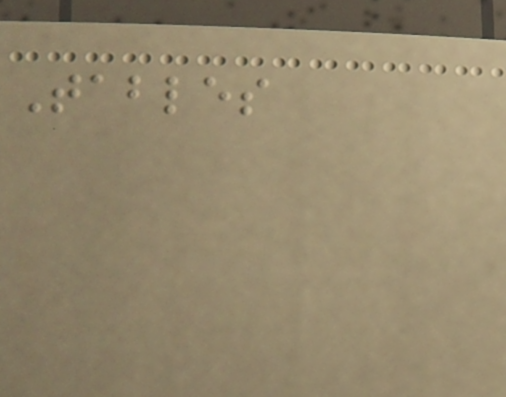Tables
